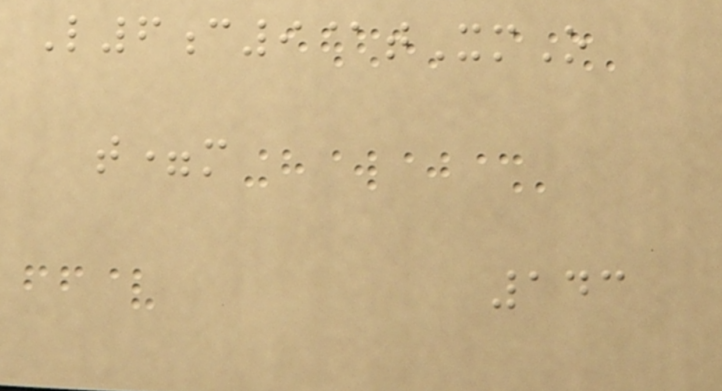L6c9@tXmO
t=m
143
